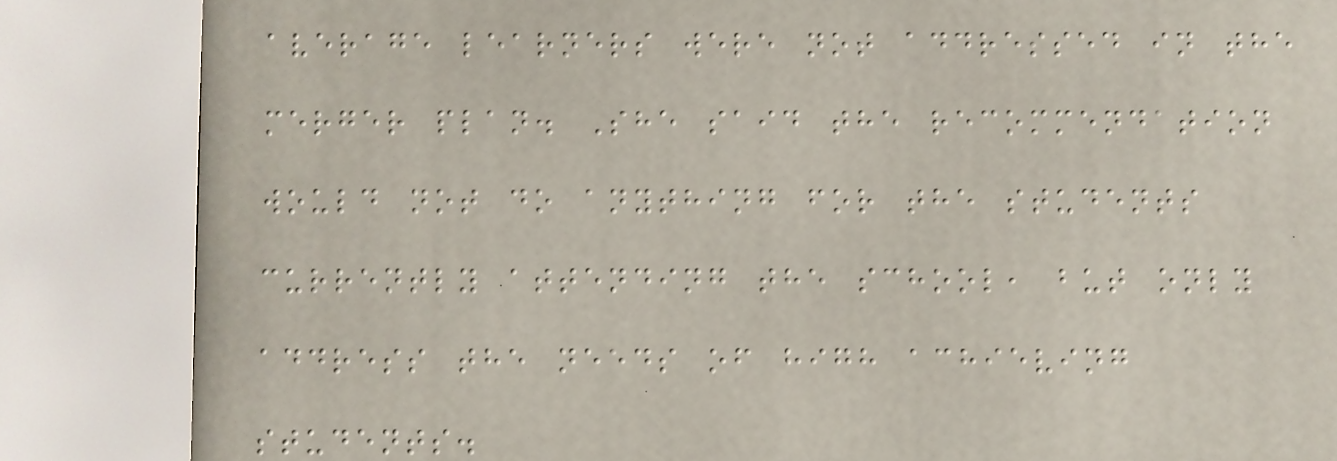average learners were not addressed in the
merger plan. She said the recommendation
would not do anything for the students
currently attending the school, but only
address the needs of high achieving
students.
